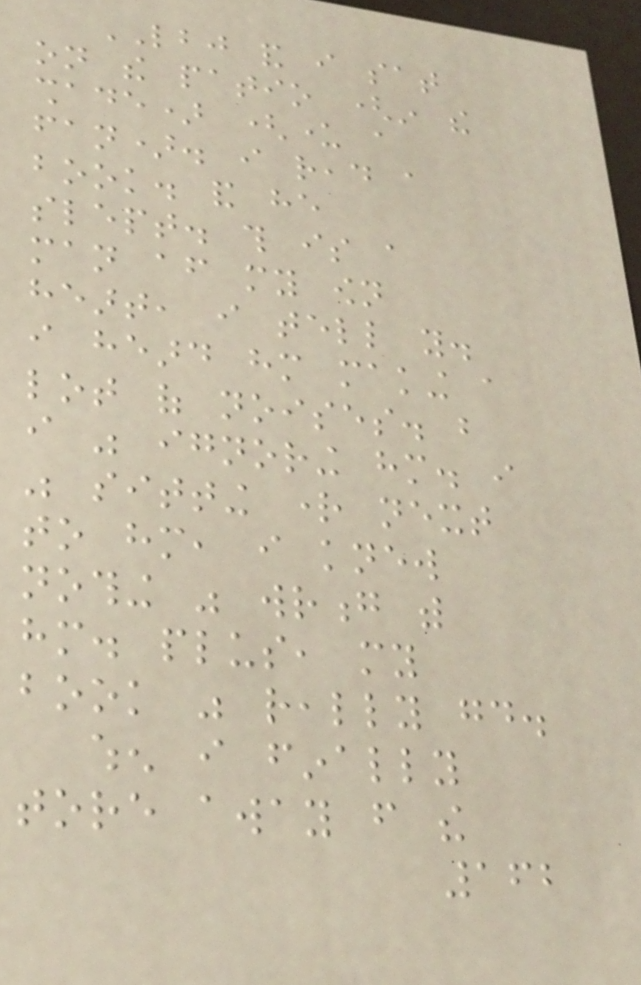LBJ and i sat
on the patio (in the
shade) (under a
fan). i read a
book. and he
slept. this is a
man after my own
heart, i tell you.
i heard him making a
lot of noises. but
i was ignoring him. i
was sitting right next
to him, i knew
nothing was wrong with
him. plus, my
book was really good.
when i finally
tore away from the
162
